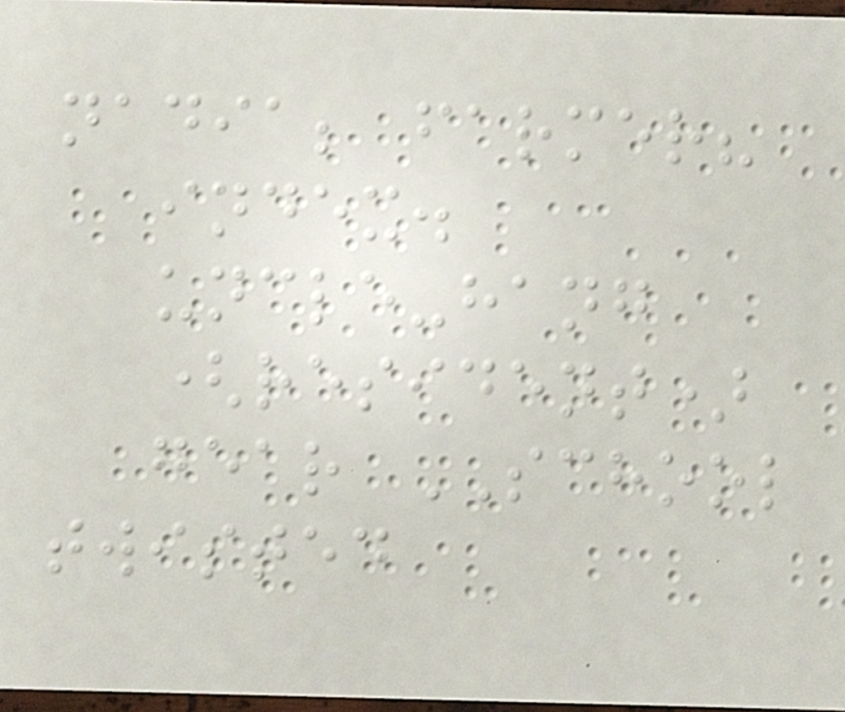nadia; farmer?
index.
uncle-hang
(resident)
gear SCHOOL
twisted
